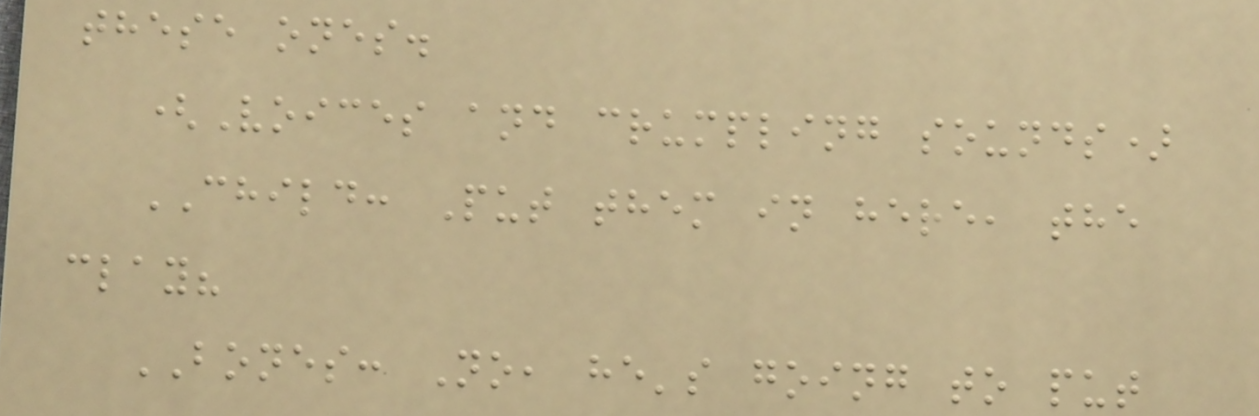these ones.
(Voices and crumpling sounds)
CHILD: Put them in here, the
clay?
BONES: No, he's going to put
